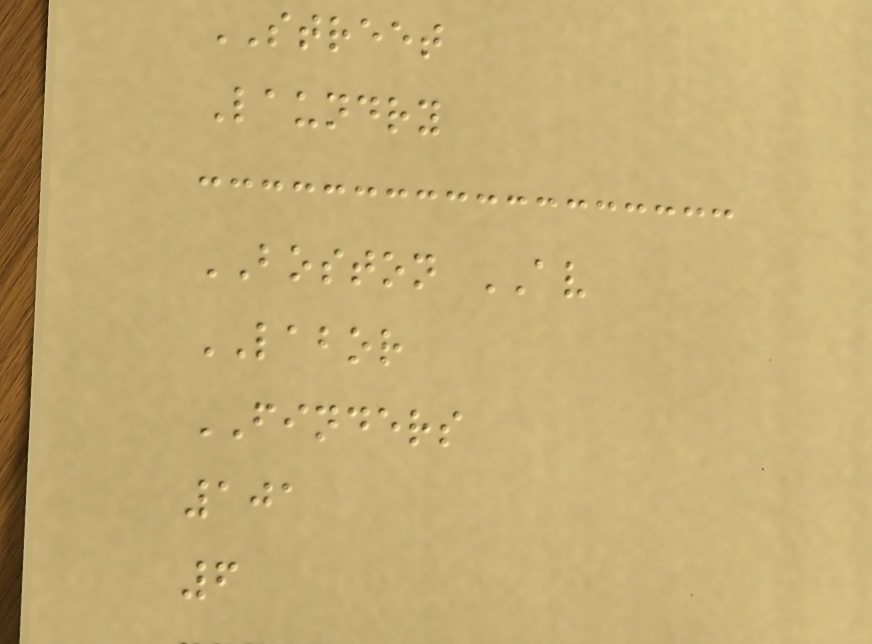STREET
Laundry
BOSTON AV
LABOR
FINDERS
101
6
